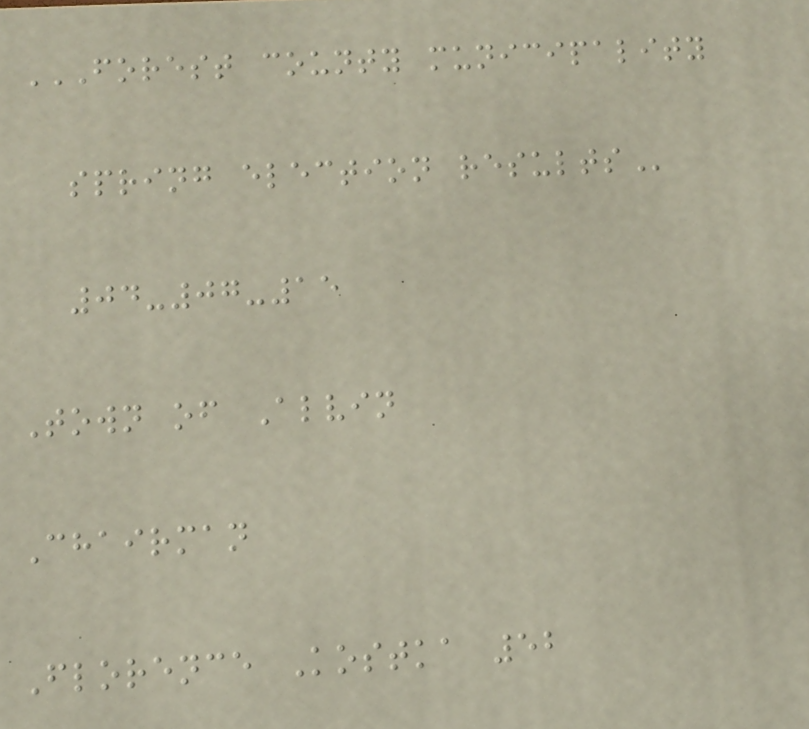FOREST COUNTY MUNICIPALITY
SPRING ELECTION RESULTS
04-07-15
Town of Alvin
Chairman
Florence Kostka 52
